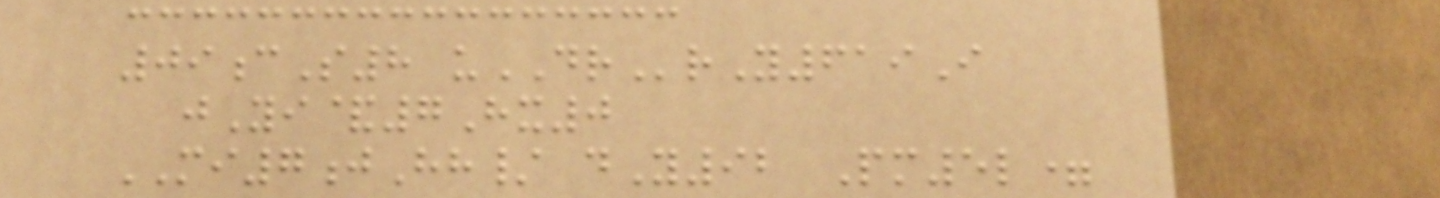09cS8 uDRrY619I
jYi&7Hx0
MI7jHh/ dY92 Pm5l=
